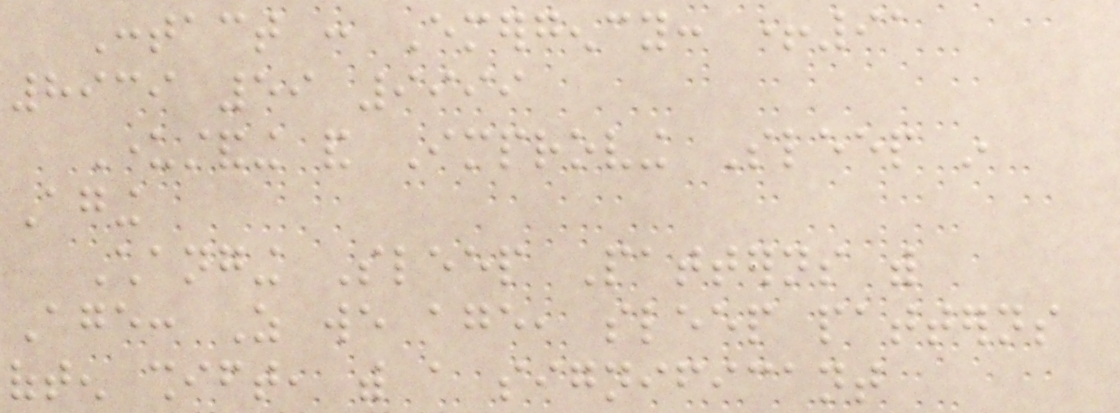Contact : Emergency: +91
8939 59 9999
Understanding and Improving Sleep in
Aging
Changing Sleep Patterns with
Age: As we age, sleep patterns
often shift, with a significant
